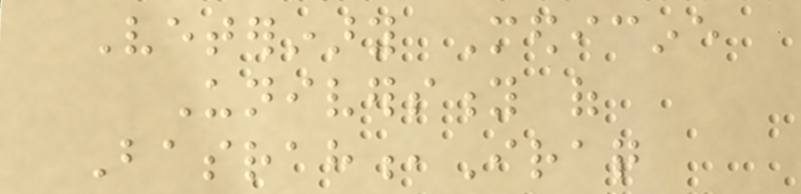Veterinary Medicine
University of
Basrah,Iraq
